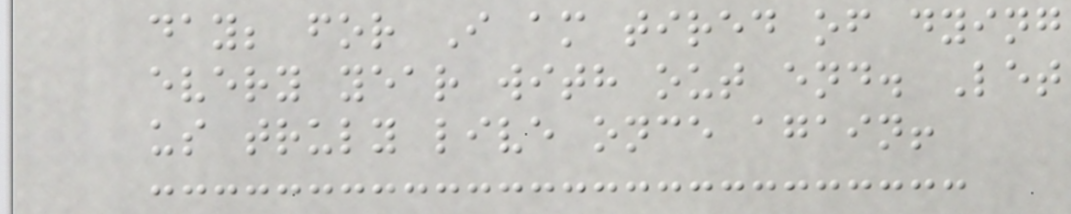day; for I am tired of dying
every year with out end. Let
us truly live once again!
